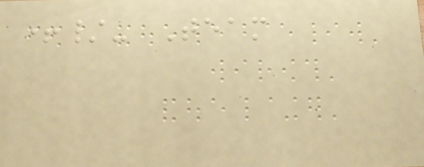+/- Team
